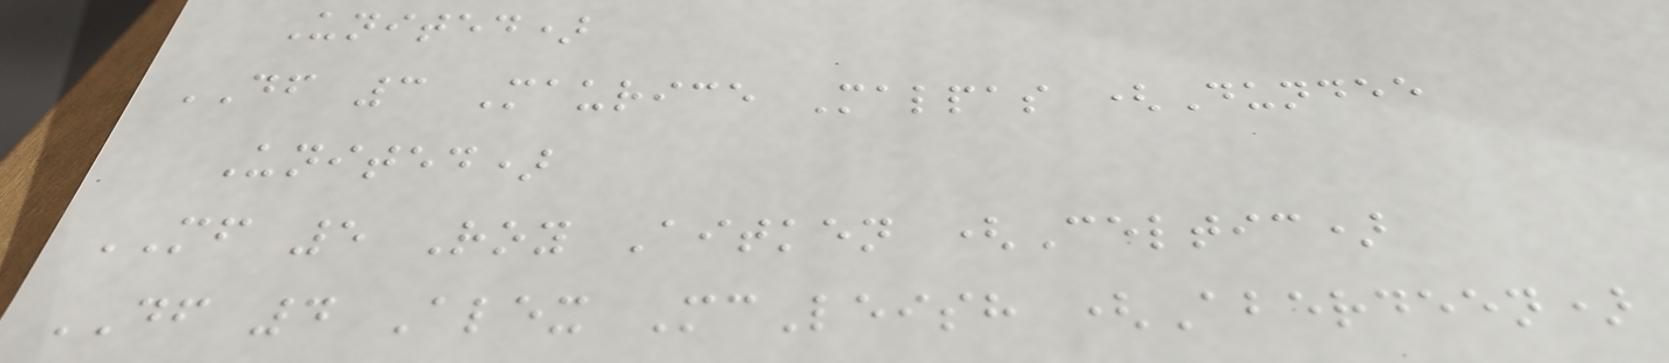United)
DF 3 Maurice Malpas (Dundee
United)
MF 5 Roy Aitken (Celtic)
DF 4 Alex McLeish (Aberdeen)
